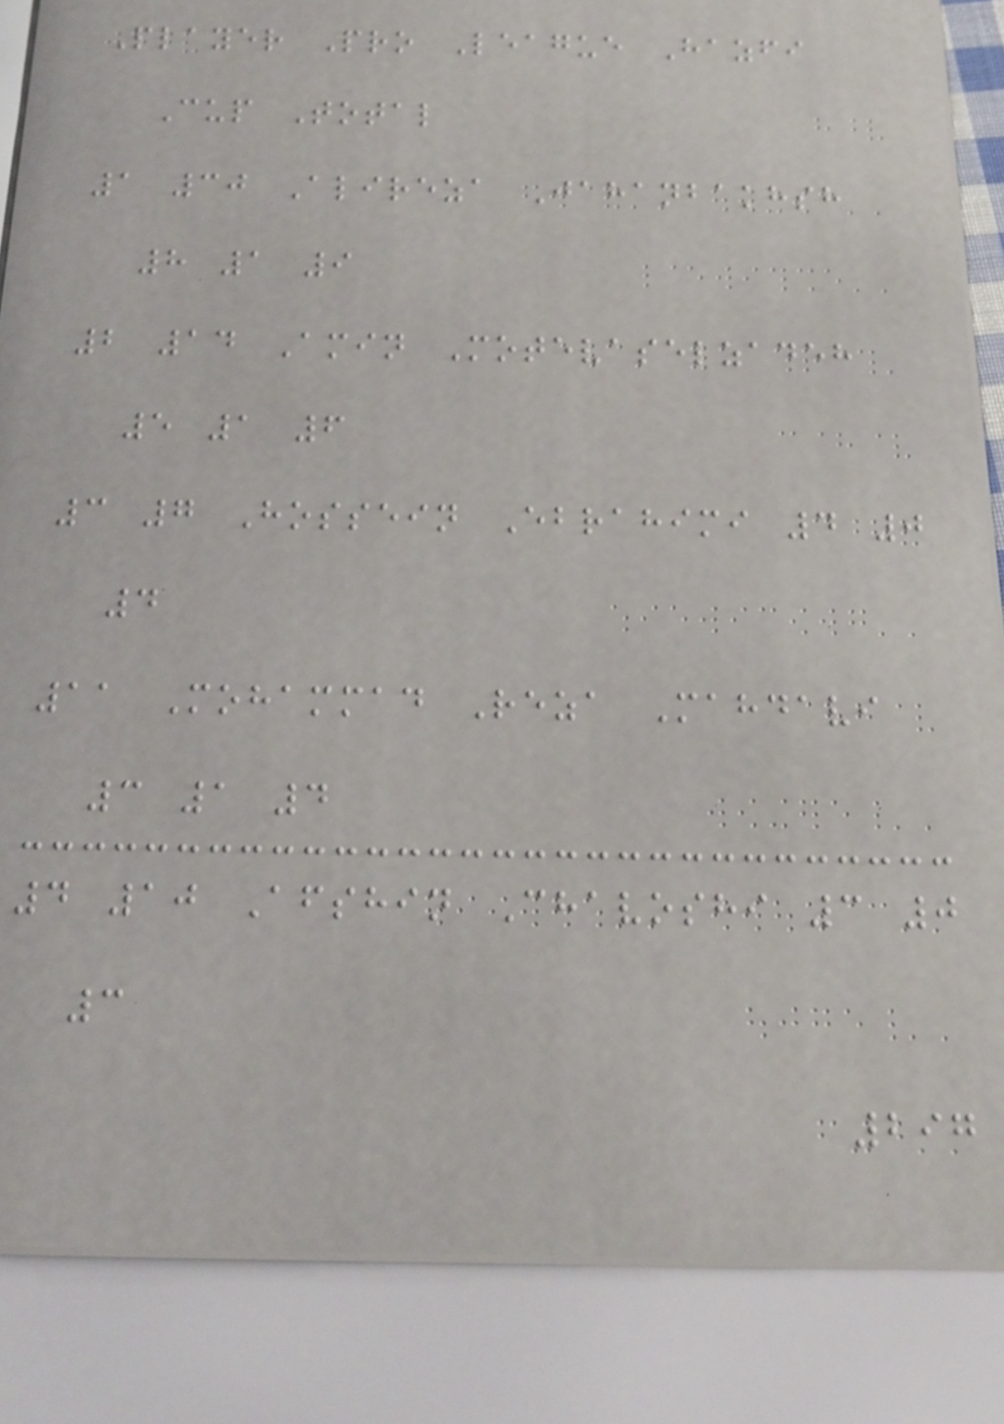Player Pro League Hazfi
Cup Total
1 30 Alireza Jahanbakhsh
8 1 9
2 14 Amin Motevaselzadeh
5 1 6
3 7 Hossein Ebrahimi 4 0
4
11 Mohammad Reza Mahdavi
3 1 4
4 10 Afshin Chavoshi 3 0
3
297
